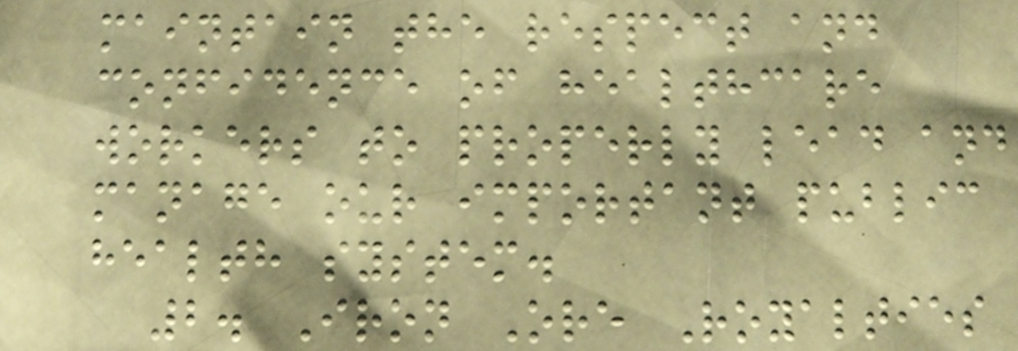maintain the respect and
confidence of healthcare
workers to properly lead and
manage our important public
health system.
2. Iron Ore Royalties
